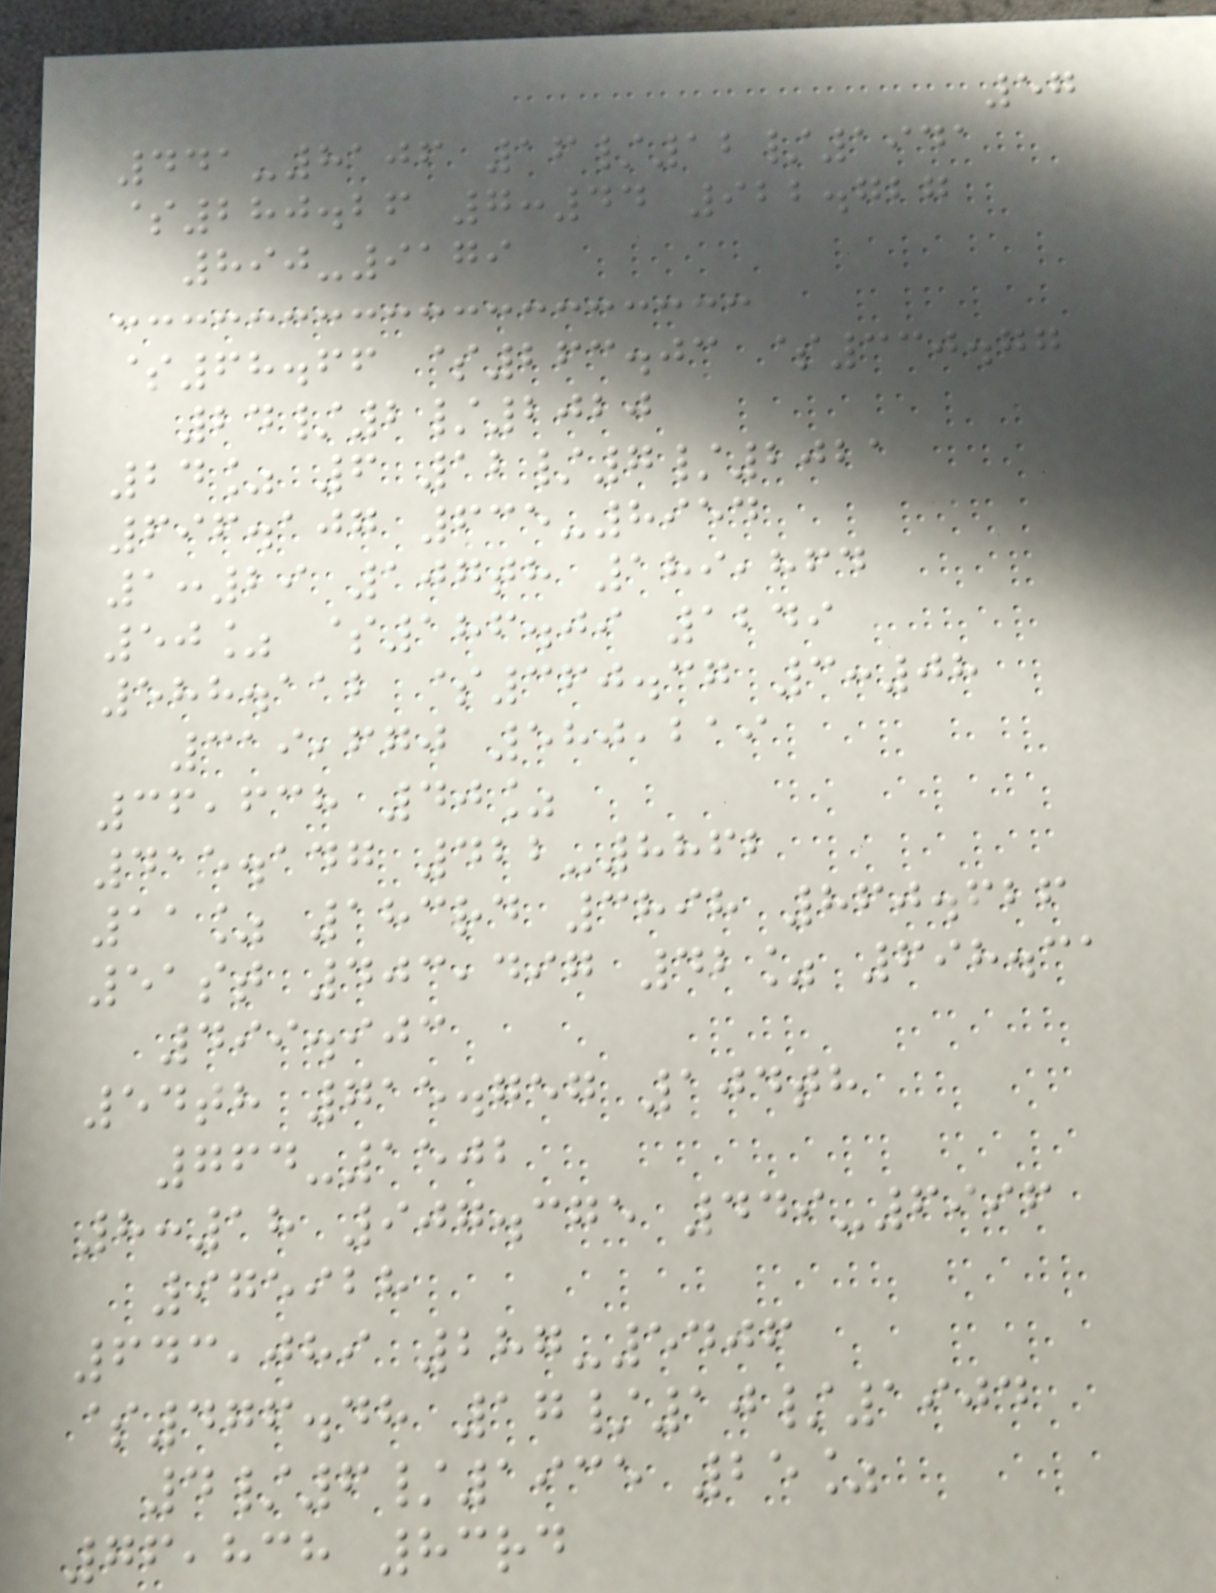57
441-8106 16/12/1941
$280.26 7:44 922.727
890-9179
$68.66 $263.03 $330.77
24/2/2020
24% 6 12/7/2021
696.107 635-8954
1:29 107th 189,864
50% $186.09 1249
588.112 $360.37 3:08
319,670 580,219
36,638 40%
415.147 422-8862
11% 183rd 3898 860.626
51st 403,497 42% 698.31
499.903
54th 715.757 104th
764-1502
8:18 907.375 449-6996
975928
643,089 287-5406
$476.48 17/10/1904
4/6/1935 25%
76,838 83rd
